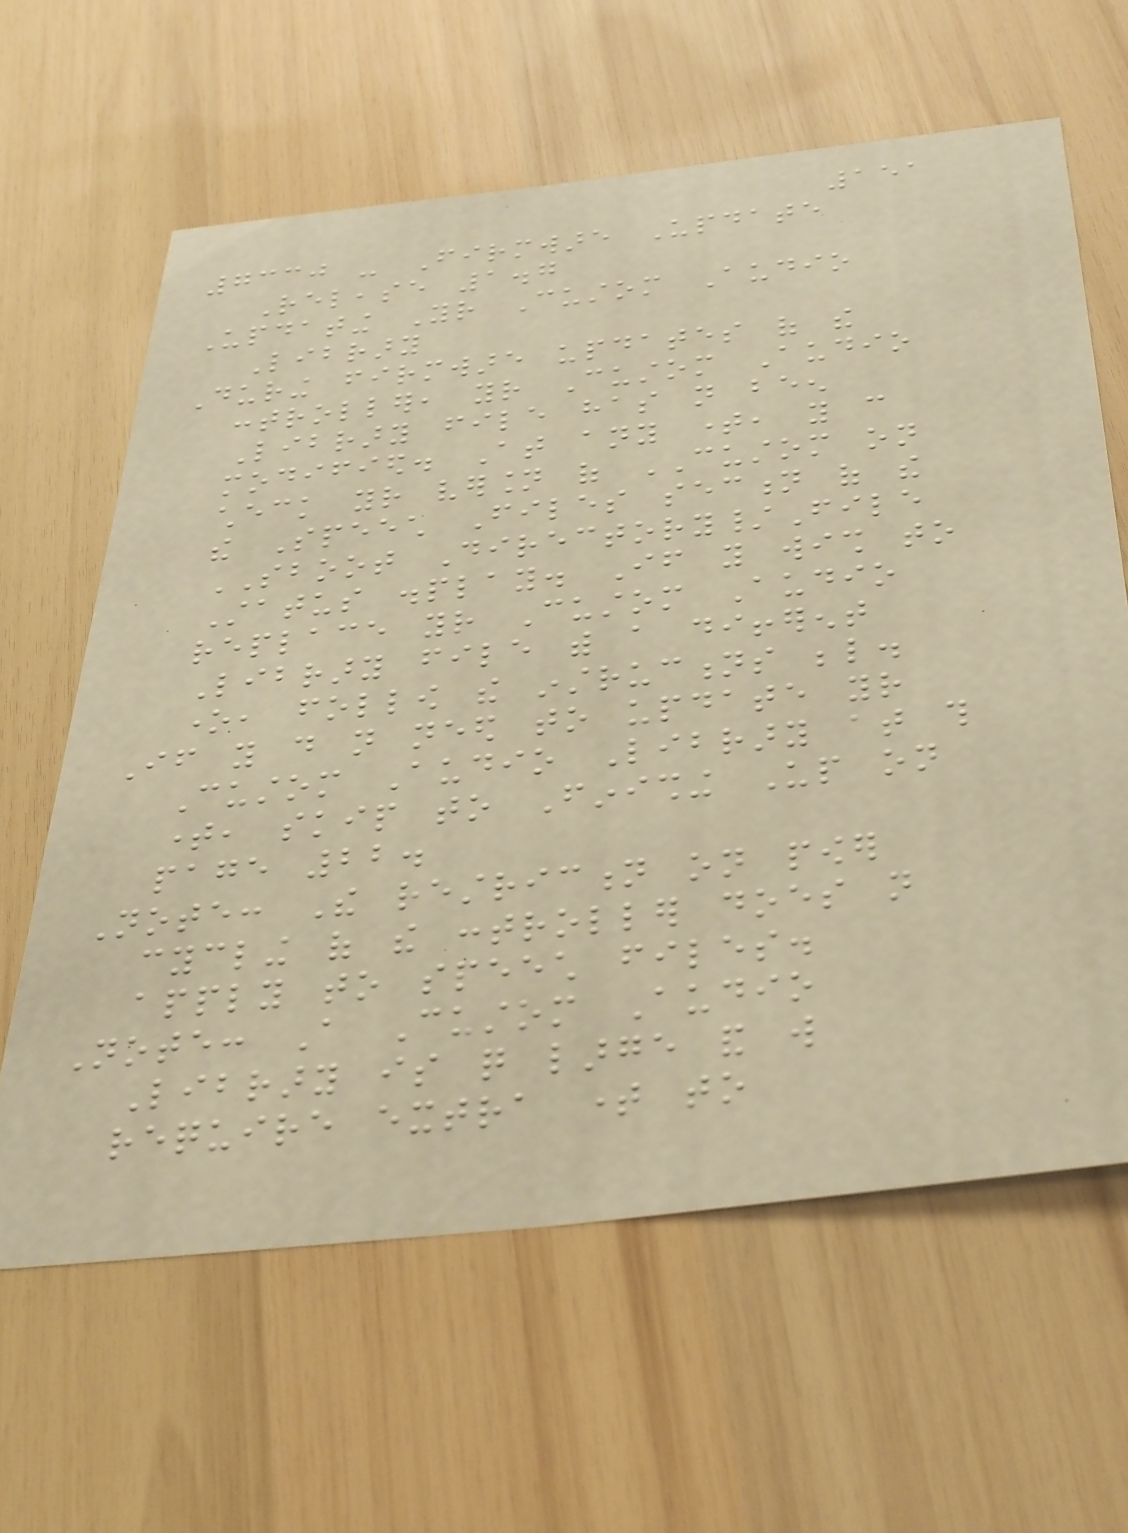151
7330 - Firmware Update
Release 1.7
Updating Your Custom Audio
Library
During firmware updates of the
controller, your Custom Audio
Library file has not been
modified. At any time, you can
check your version of CUSTOM on
the Speech Files section of the
SBOOT Directory/File
Status display. If you wish to
replace your Custom Audio
Library file with a different
one, follow the instructions below.
If you do not need to update your
Custom Audio Library at this
time, skip to Finishing Up on
page 22.
Note: The restriction on power
cycling of the controller does not
apply to speech files.
Note: A Custom Audio
Library is quite large and will
require extra time to
